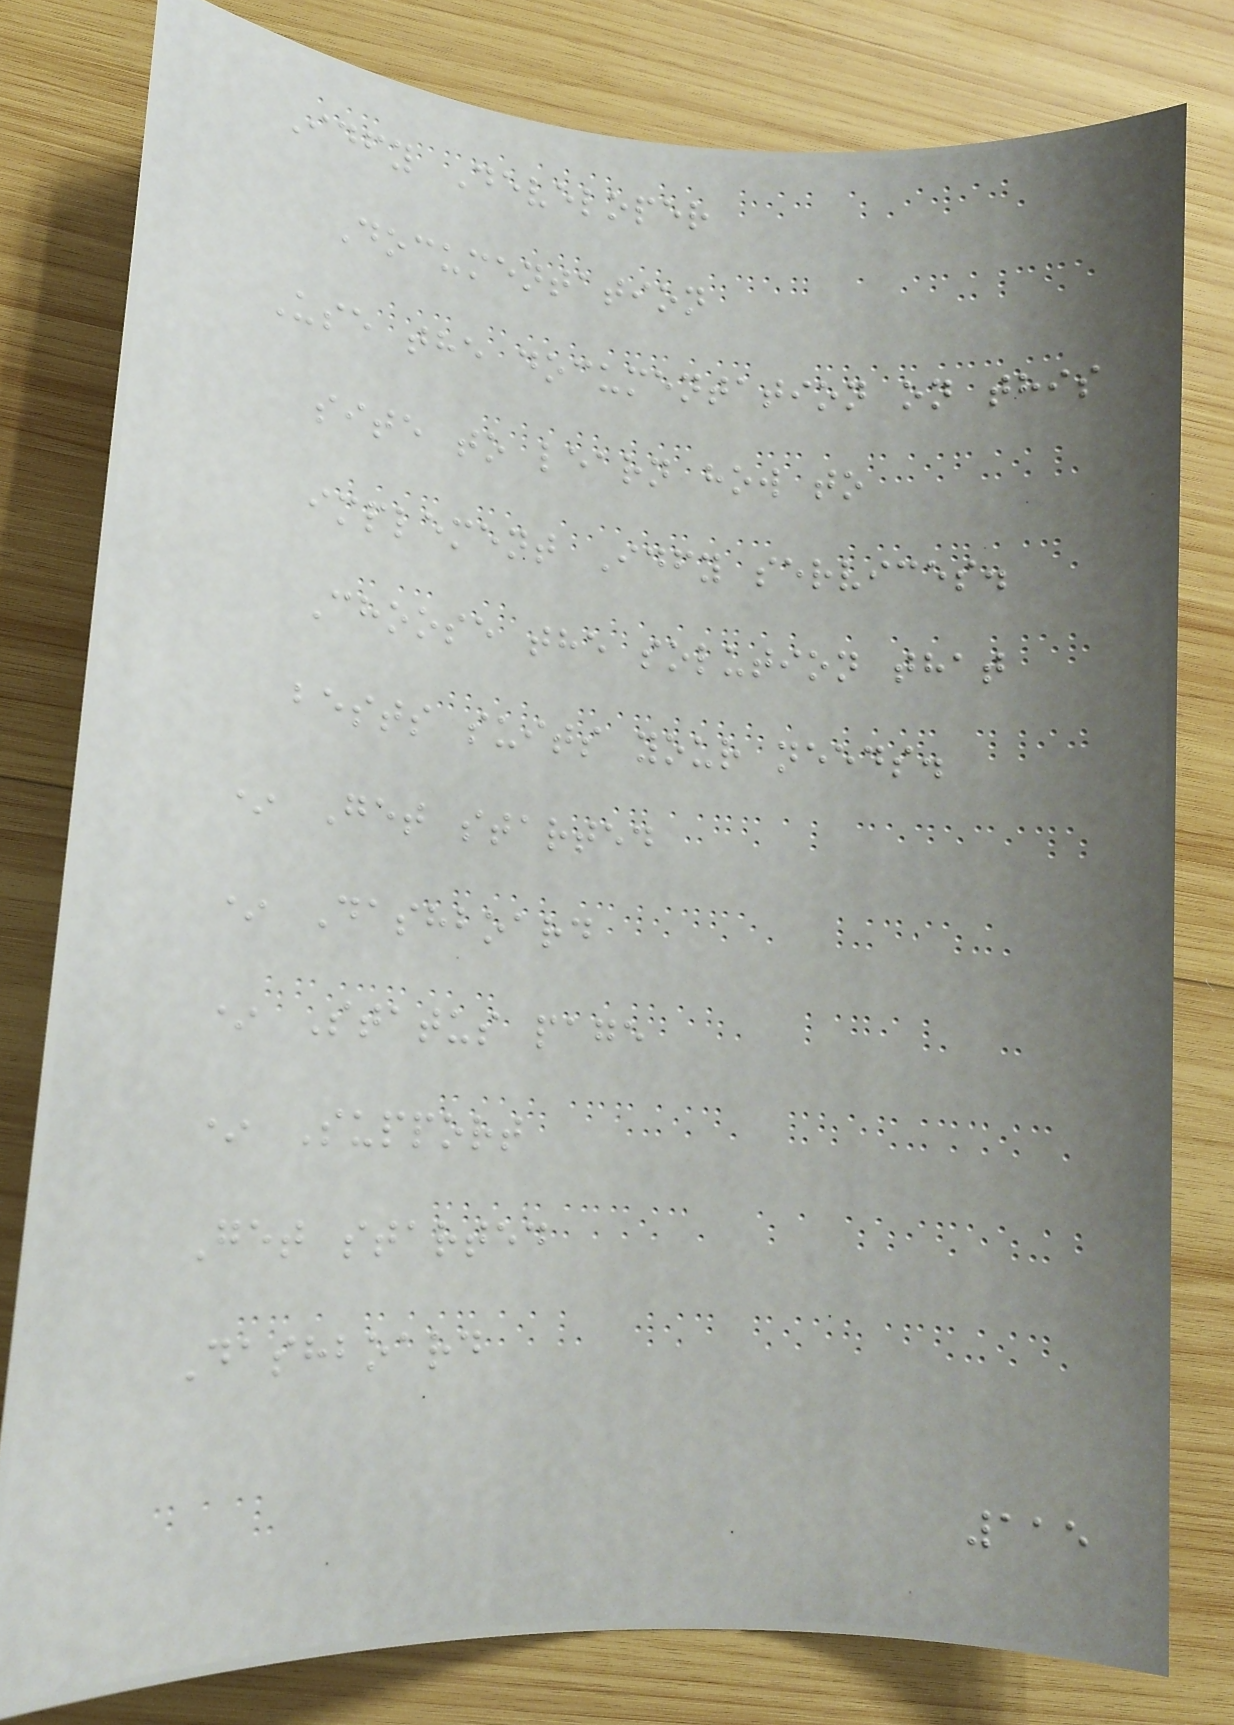Idfy Developer
Documentation
Use the documentation on this
site to learn how to
implement Idfy services.
Choose the solution that
bests suits your needs.
* Get started
* Dashboard
* Status page
* Support
Get started
Dashboard
115
